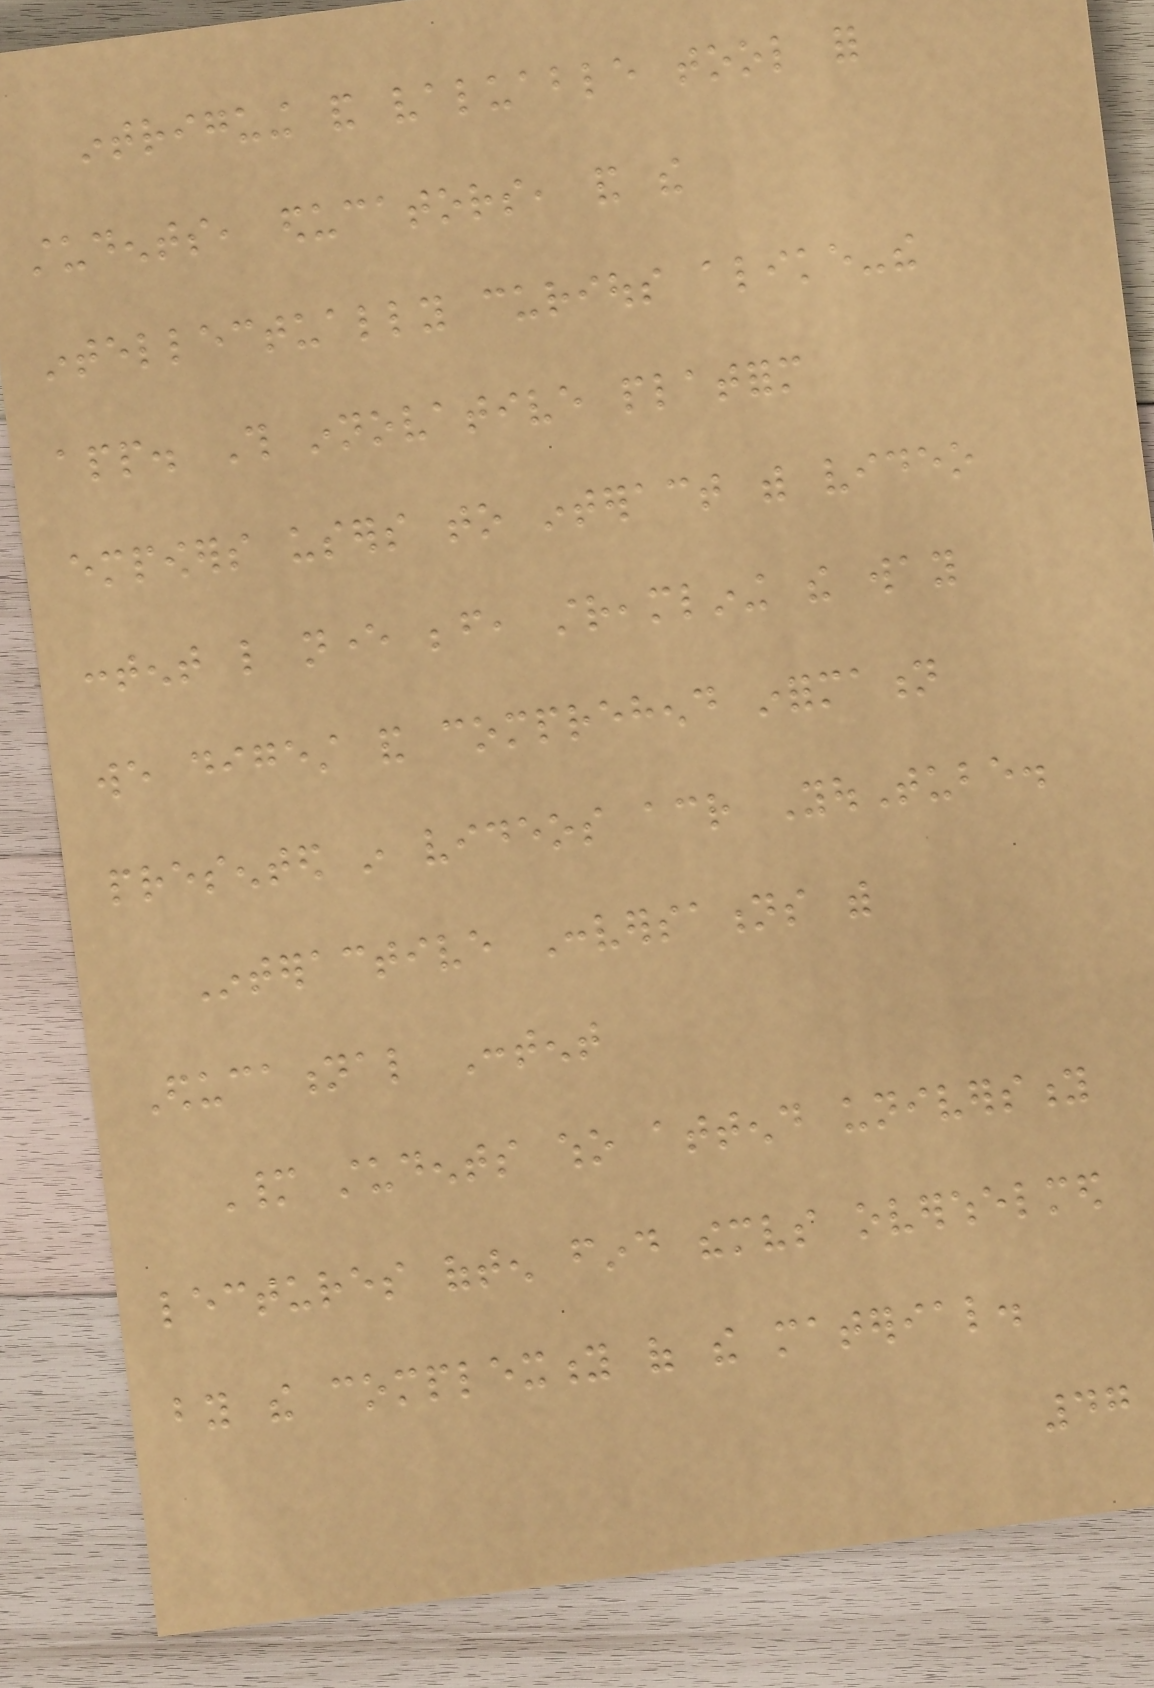intriguing and valuable tool for
students, educators, and the
intellectually curious alike-the
app. This innovative platform
empowers users to interact with video
content like never before, streamlining the way
we digest and comprehend information
presented in videos across YouTube.
Interactive Conversations with
Educational Content
Many students who attend university
lectures often find themselves overwhelmed
by the complexity of the material.
47
